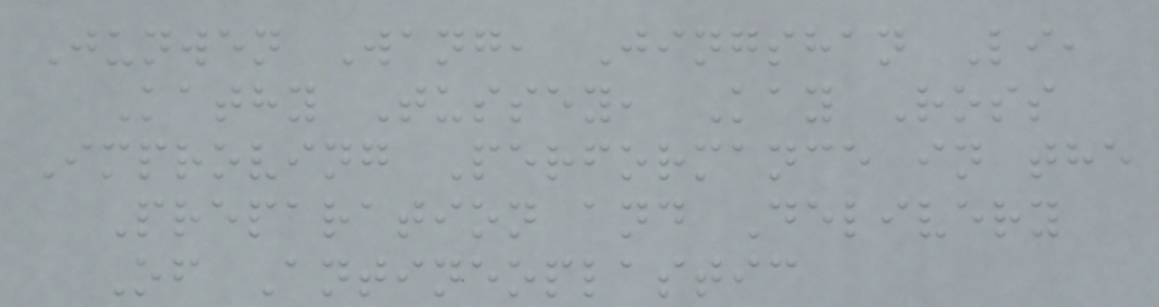Junwen Wang, Jingshan Li,
Kathy Tussey, Kay Ross
Improving Performance in the
Preparation and Delivery
Of Antineoplastic
